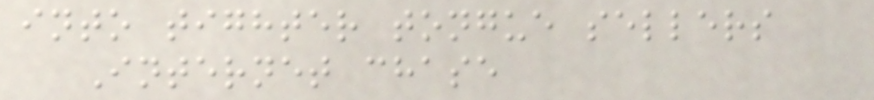into tighter tongue sellers
Internet chase
